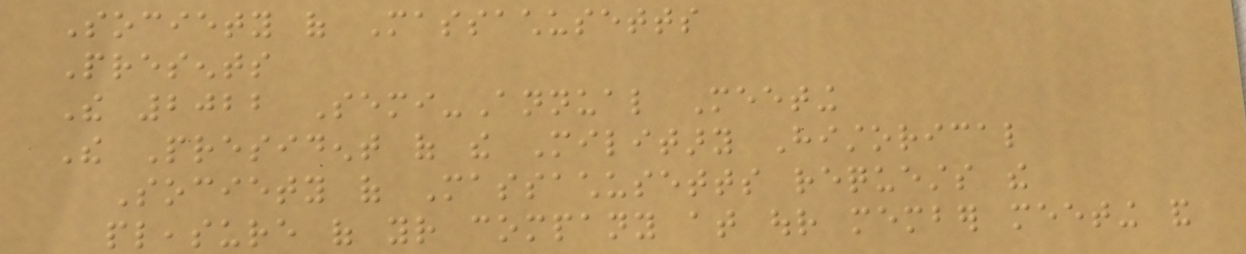Society of Massachusetts
Presents
The 2022 Semi-Annual Meeting
The President of the Military Historical
Society of Massachusetts requests the
pleasure of your company at our member meeting and
